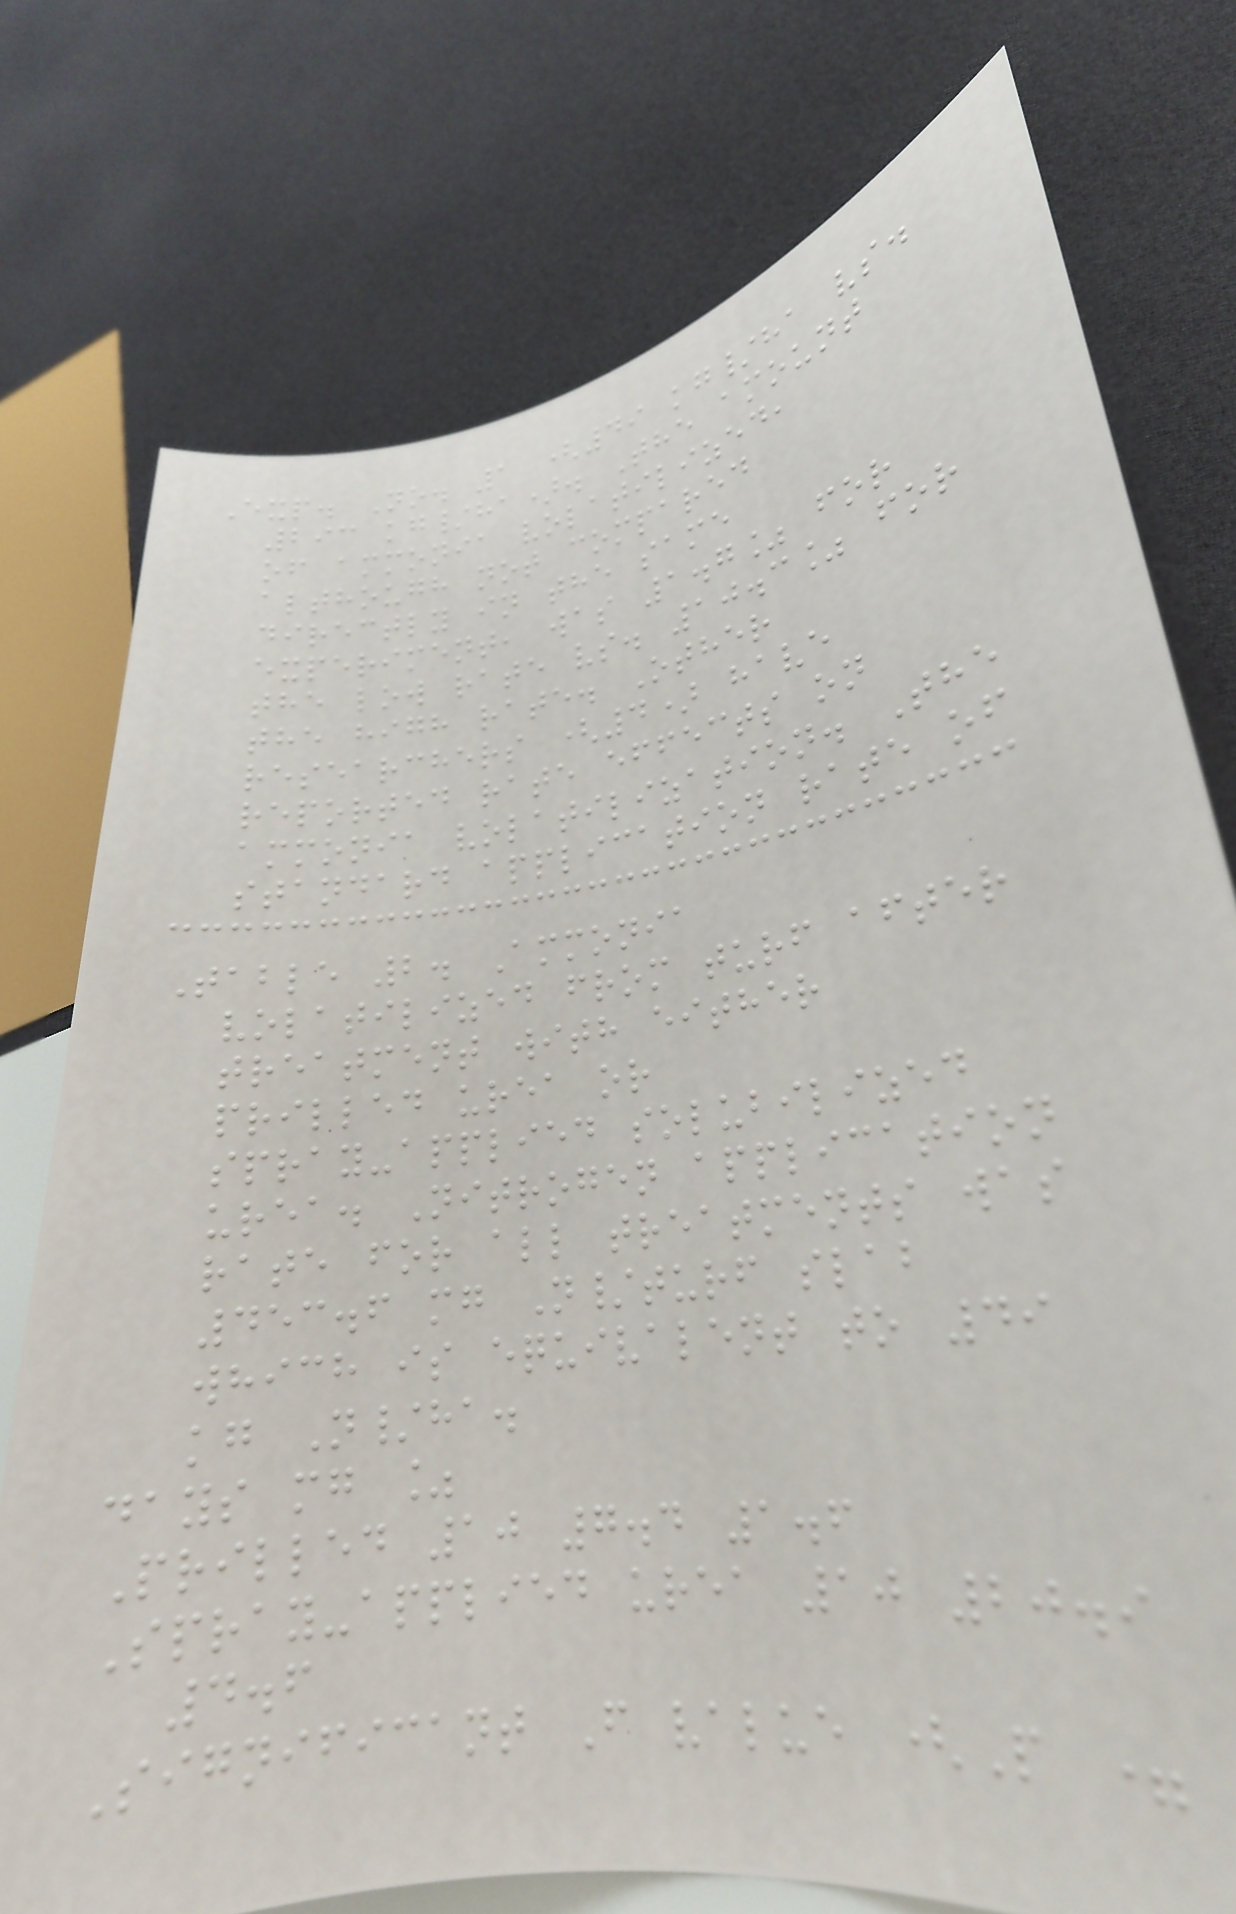Exp. No. 1 (49 kg/ha vs.
293 kg/ha). The amount
of ammonia volatilized,
although not compared
directly in the same
experiment, was 1.7% for
the low rate vs. 10.3% for
the high rate. Other
researchers (4) have
reported rate effects on
ammonia volatilization. The
standard application rate of
Table 2. Ammonia
volatilized from turf after
treatment with either
prilled urea or
spray-applied solubilized
urea. Nitrogen application
rate for all treatments was
453.6 mg N/turf slab
which is equivalent to 49
kg N/ha.
days mg %
Prilled 10 7.4 1.6
Spray-applied urea 10 20.9
4.6
Significant F value (P =
